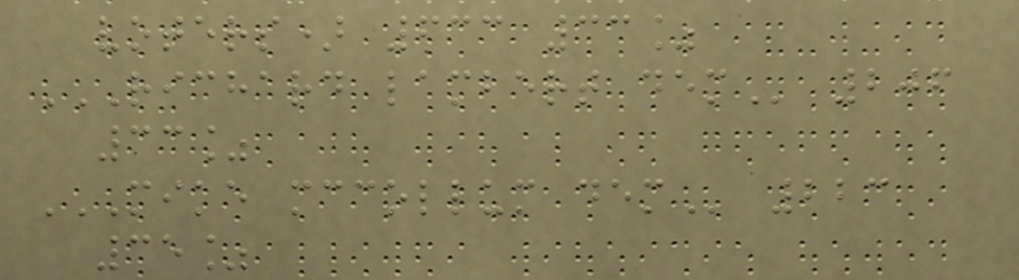voters) 633 33%
RICHARD LAMBERT DEM 206
33%
MIKE MCCOLLUM DEM 223
35%
